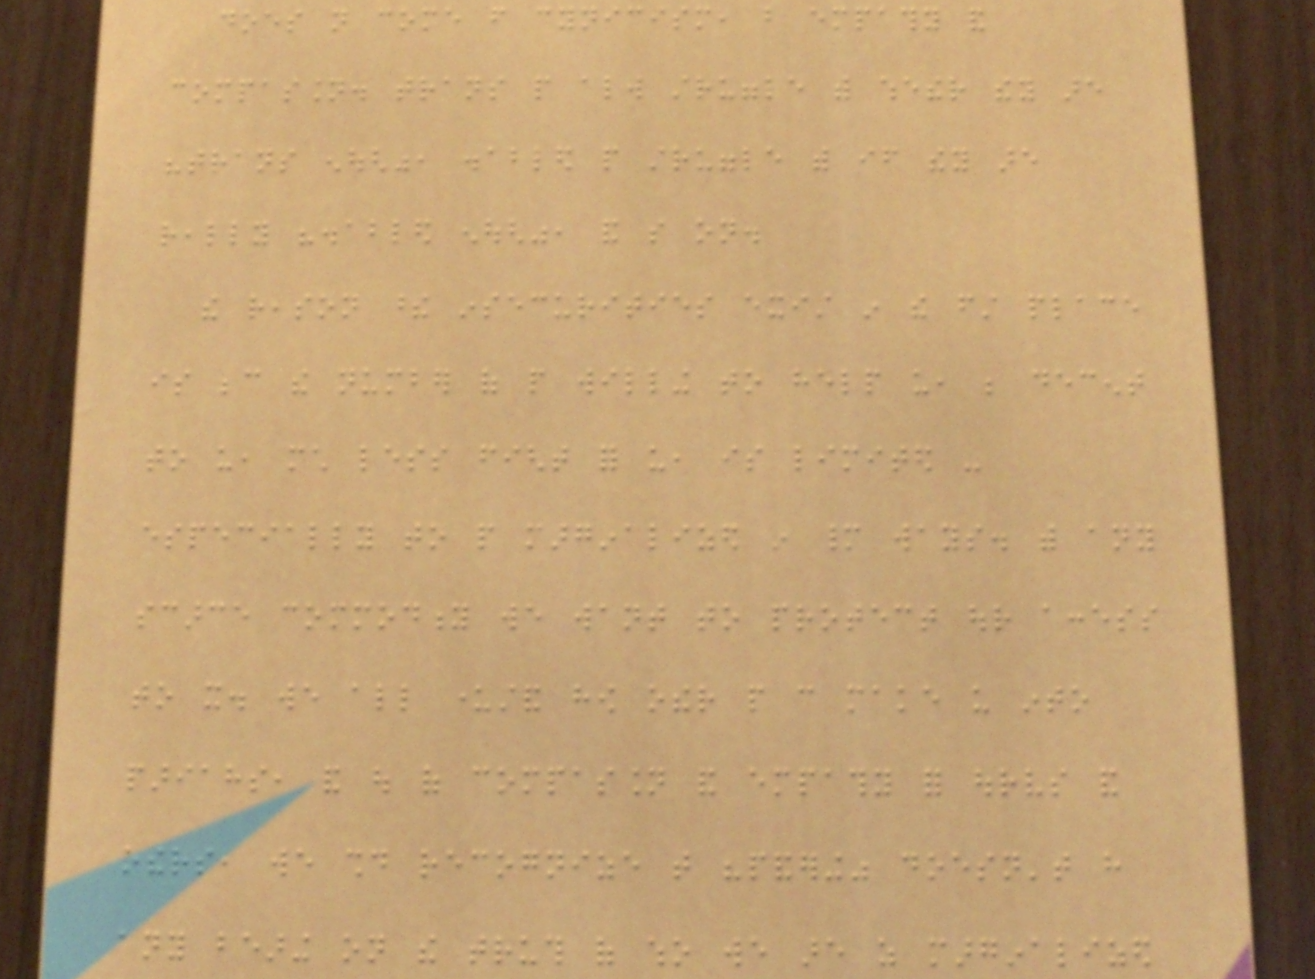does not come from cynicism, but empathy and
compassion. trans people always struggle with whether they are
"trans enough", disabled people struggle with if they are
really "disabled enough", and so on.
the reason these insecurities exist in the first place
is because the number of people willing to help us, be decent
to us, much less fight for us, is limited -
especially to people marginalized in many ways. with any
scarce commodity we want to protect our access
to it. we all understand how other people can make us into
pariahs, and out of compassion and empathy for ourselves and
others, we should recognize that "pandering" doesn't have
any bearing on the truth of who we are as marginalized
